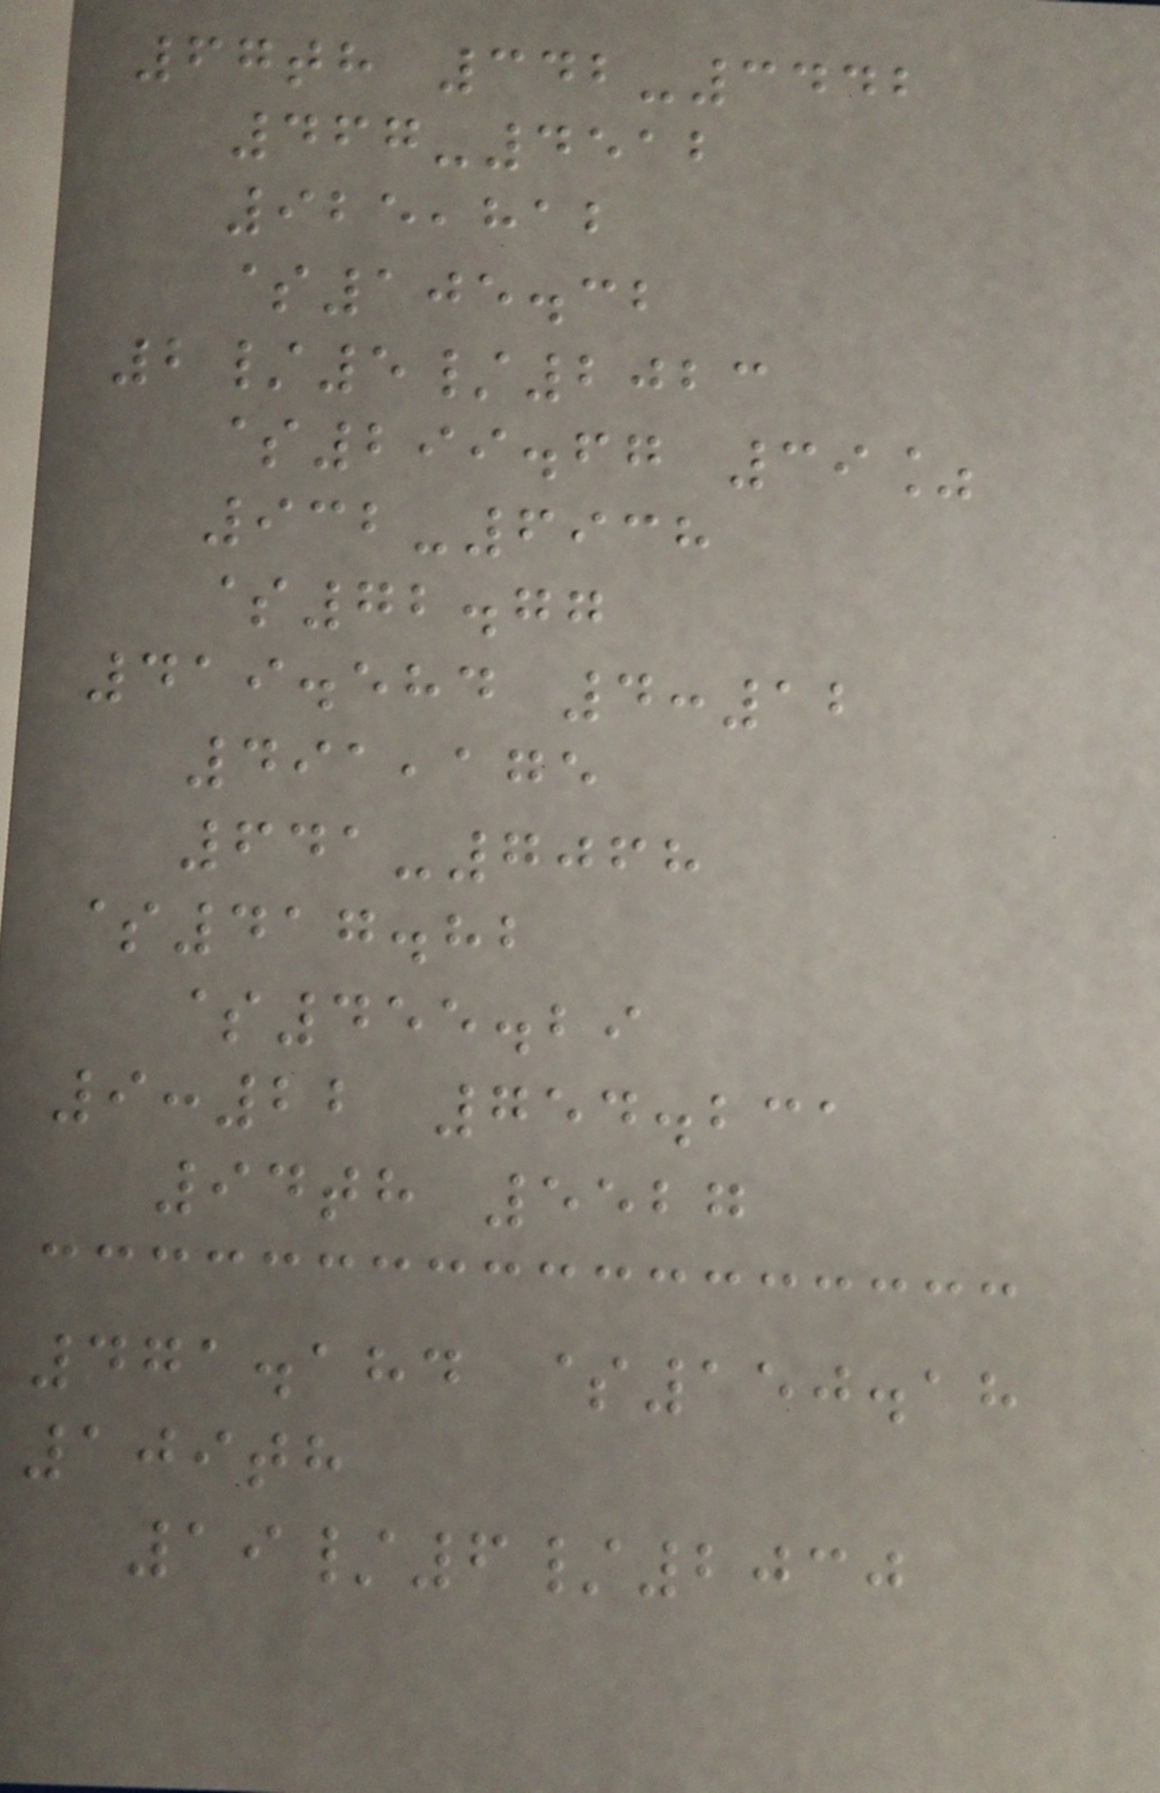67th 342-3442
467-4512
925,812
$105.32
2/5/2023
$299.67 39%
932-6938
$72.77
419.584 4:12
491,175
641-7068
$417.82
$455.29
9:22 754.231
94th 5527
471.184 $150.18
109th
19/6/2030
